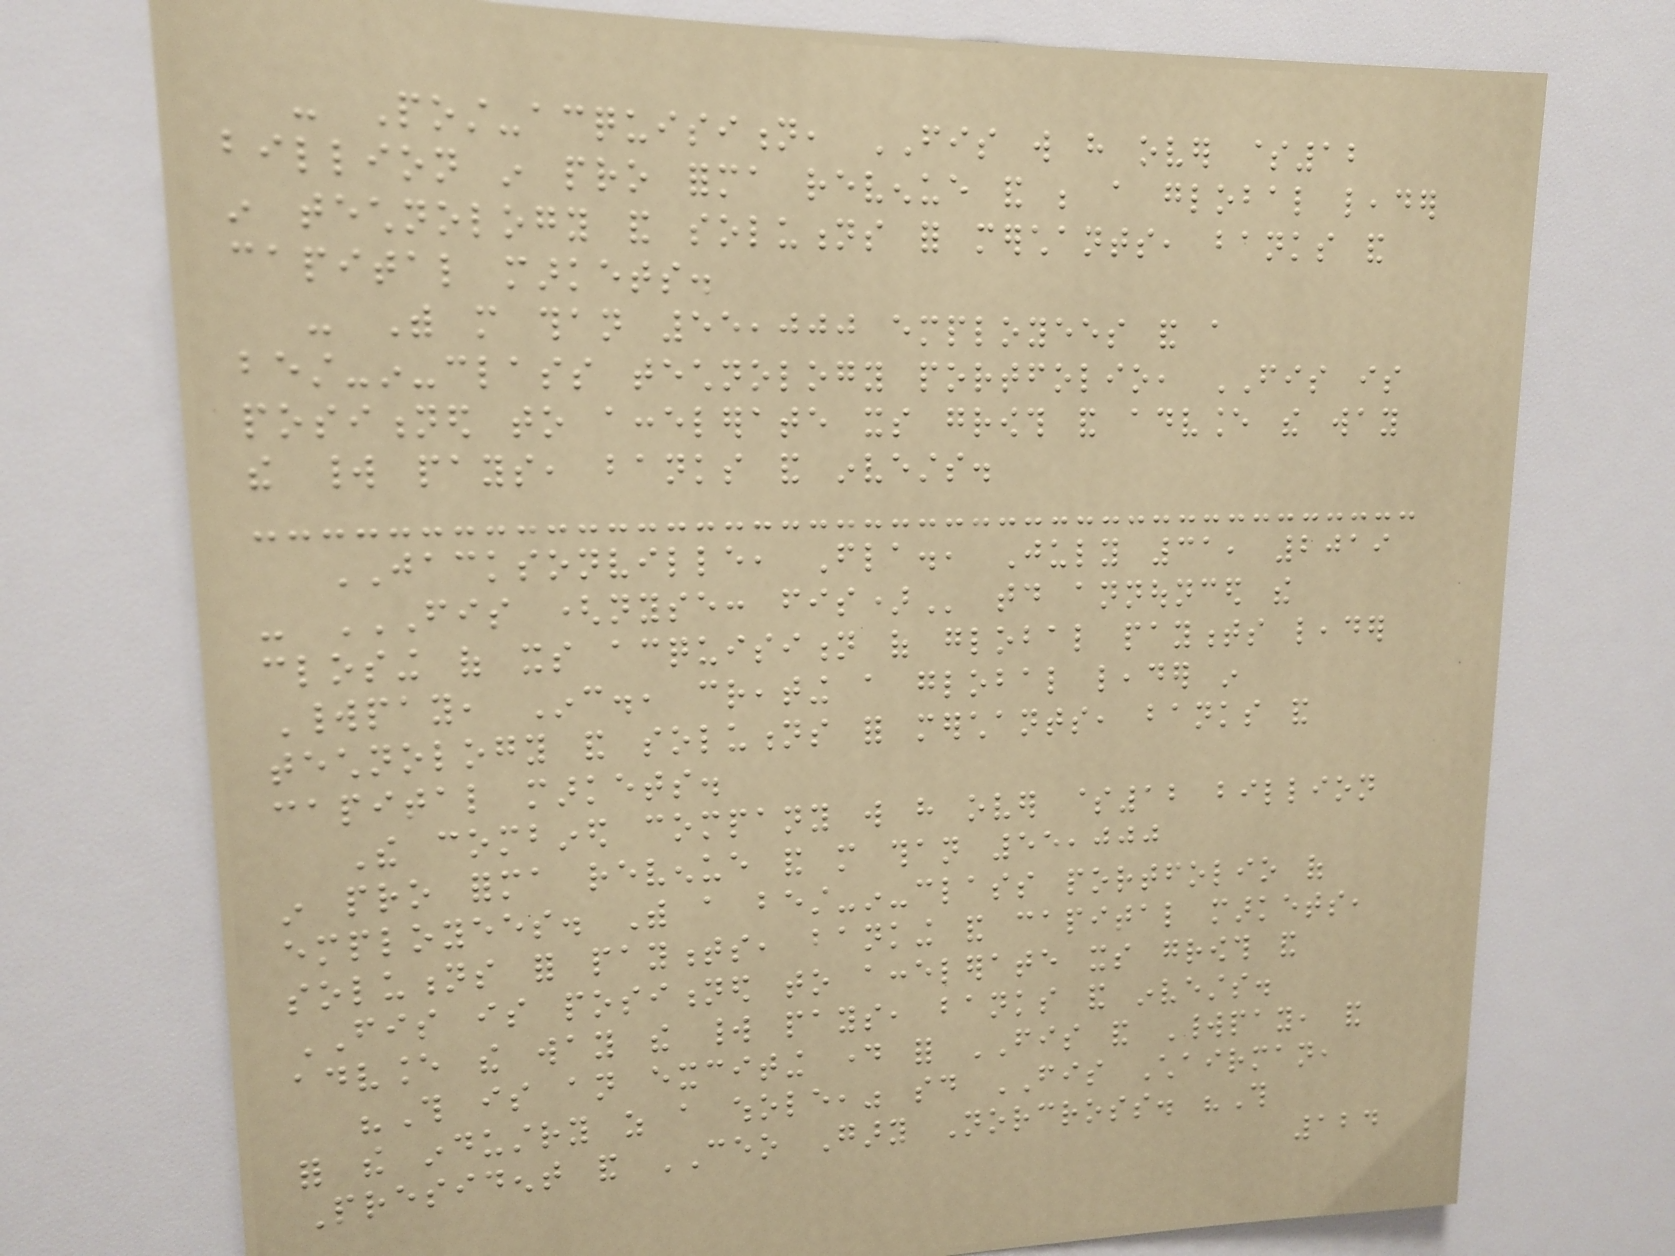- Post-acquisition, FIS will have over $12
billion in pro forma revenue and be a global leader
in technology and solutions for merchants, banks and
capital markets.
- With more than 55,000 employees and a
best-in-class technology portfolio, FIS is
positioned to accelerate its growth and advance the way
the world pays, banks and invests.
JACKSONVILLE, Fla., July 31, 2019
- FIS (NYSE: FIS) today announced the
closing of its acquisition of global payments leader
Worldpay, Inc., creating a global leader in
technology and solutions for merchants, banks and
capital markets.
The combined company will have over $12 billion
in pro forma revenue and more than 55,000
employees. With a best-in-class portfolio of
solutions for payments, banking and capital markets,
FIS is positioned to accelerate its growth and
advance the way the world pays, banks and invests.
"This is an exciting day for FIS and Worldpay, and
for the industry as a whole," said FIS Chairman,
President and CEO Gary Norcross. "This
124
